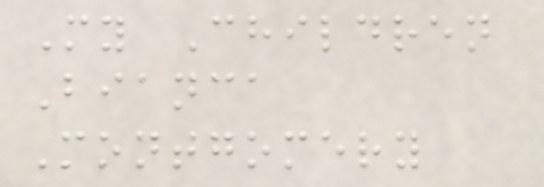My Children
Bianca
Montgomery
